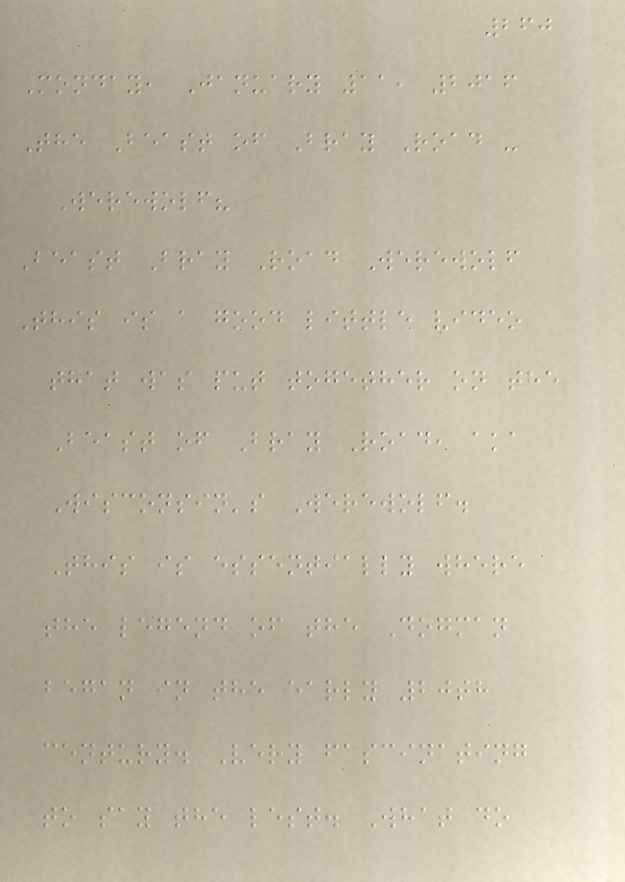260
Monday, January 11, 2016
The Beast of Bray Road -
Werewolf?
Beast Bray Road Werewolf
This is a good little video
that was put together on the
Beast of Bray Road, aka
Wisconsin's Werewolf.
This is essentially where
the legend of the Dogman
began in the early 20th
century. Very fascinating
to say the lest. What do
